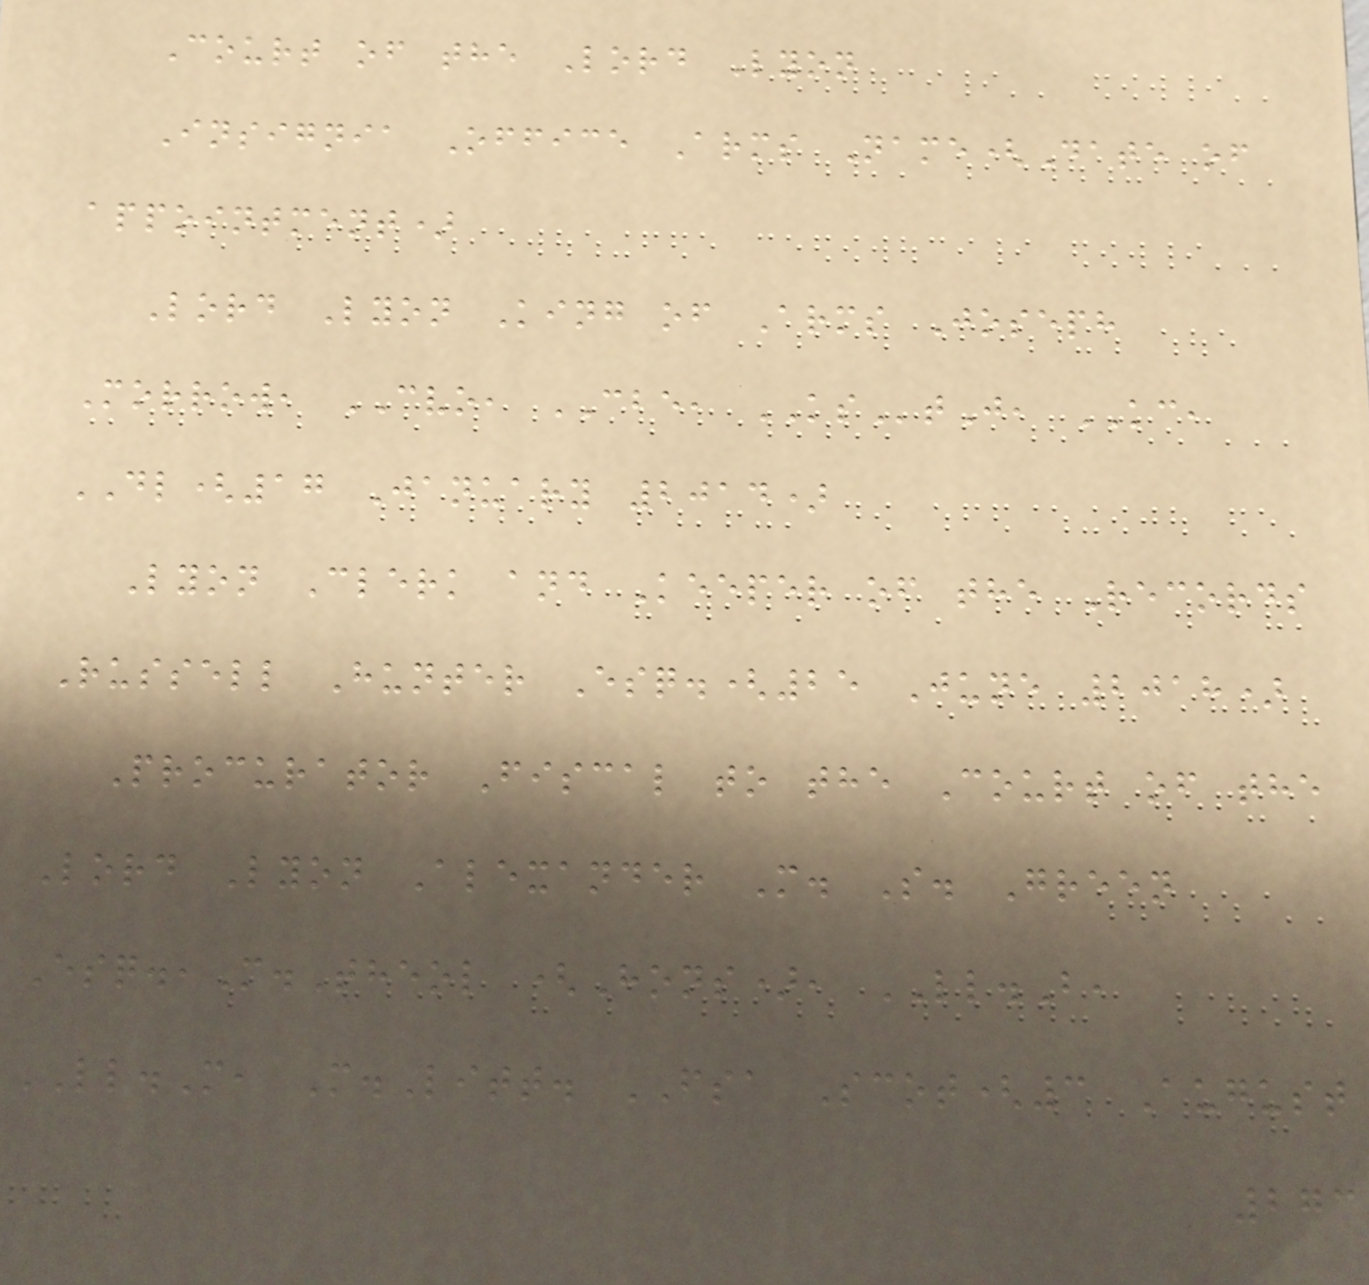Court of the Lord Lyon
Insignia Office Arms Name(Date of
appointment)
Lord Lyon King of Arms Joseph
Morrow, CVO, CBE, KStJ, KC,
DL(17 January 2014)
Lyon Clerk and Keeper of the Records
Russell Hunter Esq.(25 June 2018)
Procurator Fiscal to the Court of the
Lord Lyon Alexander M. S. Green
Esq.,M.Theol (Hons), LL.B,
LL.M, M.Litt. FSA Scot(3 August
273
